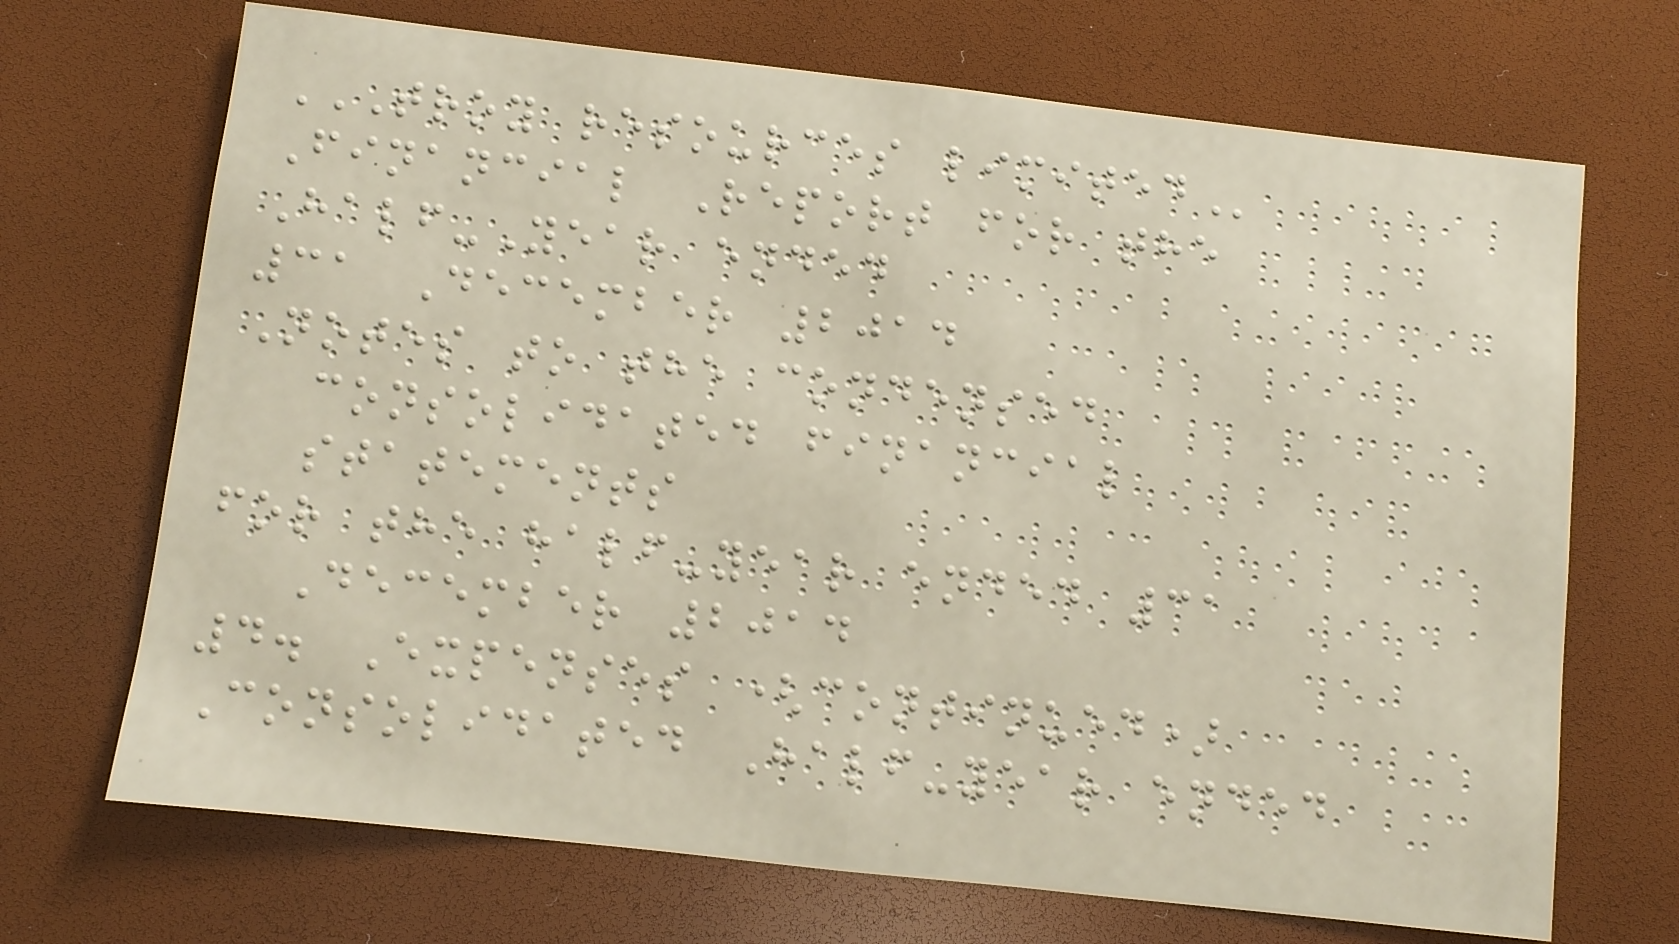TROY RESOURCES LIMITED
Financial Report for the
Half-Year ended
31 December 2014
Notes to the condensed
consolidated financial
statements
for the half-year ended 31
December 2014
4. Expenses (continued)
Consolidated Half-year ended
